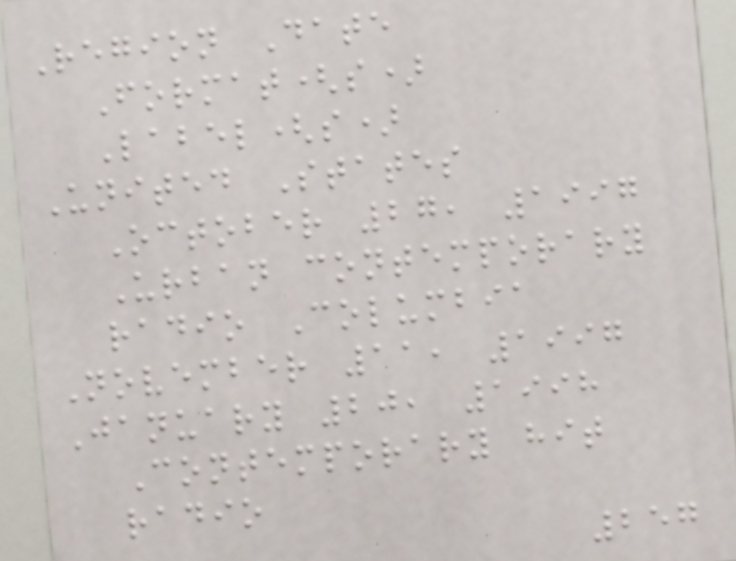Region Date
Format(s)
Label(s)
United States
October 27, 1997
Urban contemporary
radio Columbia
November 11, 1997
January 20, 1998
Contemporary hit
radio
257
